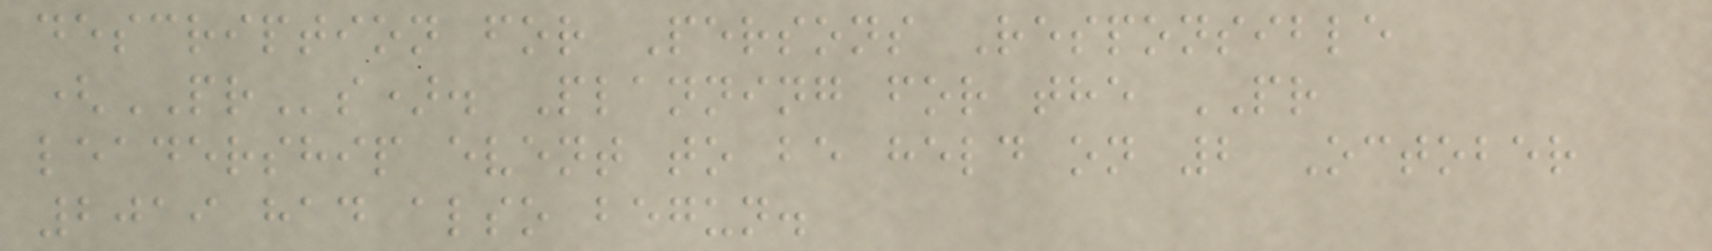description for Persons Responsible
(PRs). Planning for the PR
leadership event to be held on 2 October
2019 had also begun.
